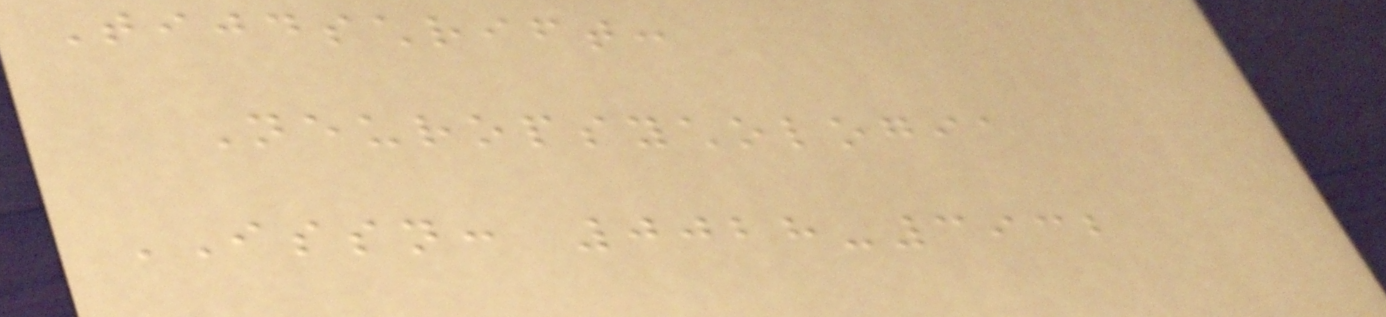Tijdschrift:
Neuropsychologia
ISSN: 0028-3932
